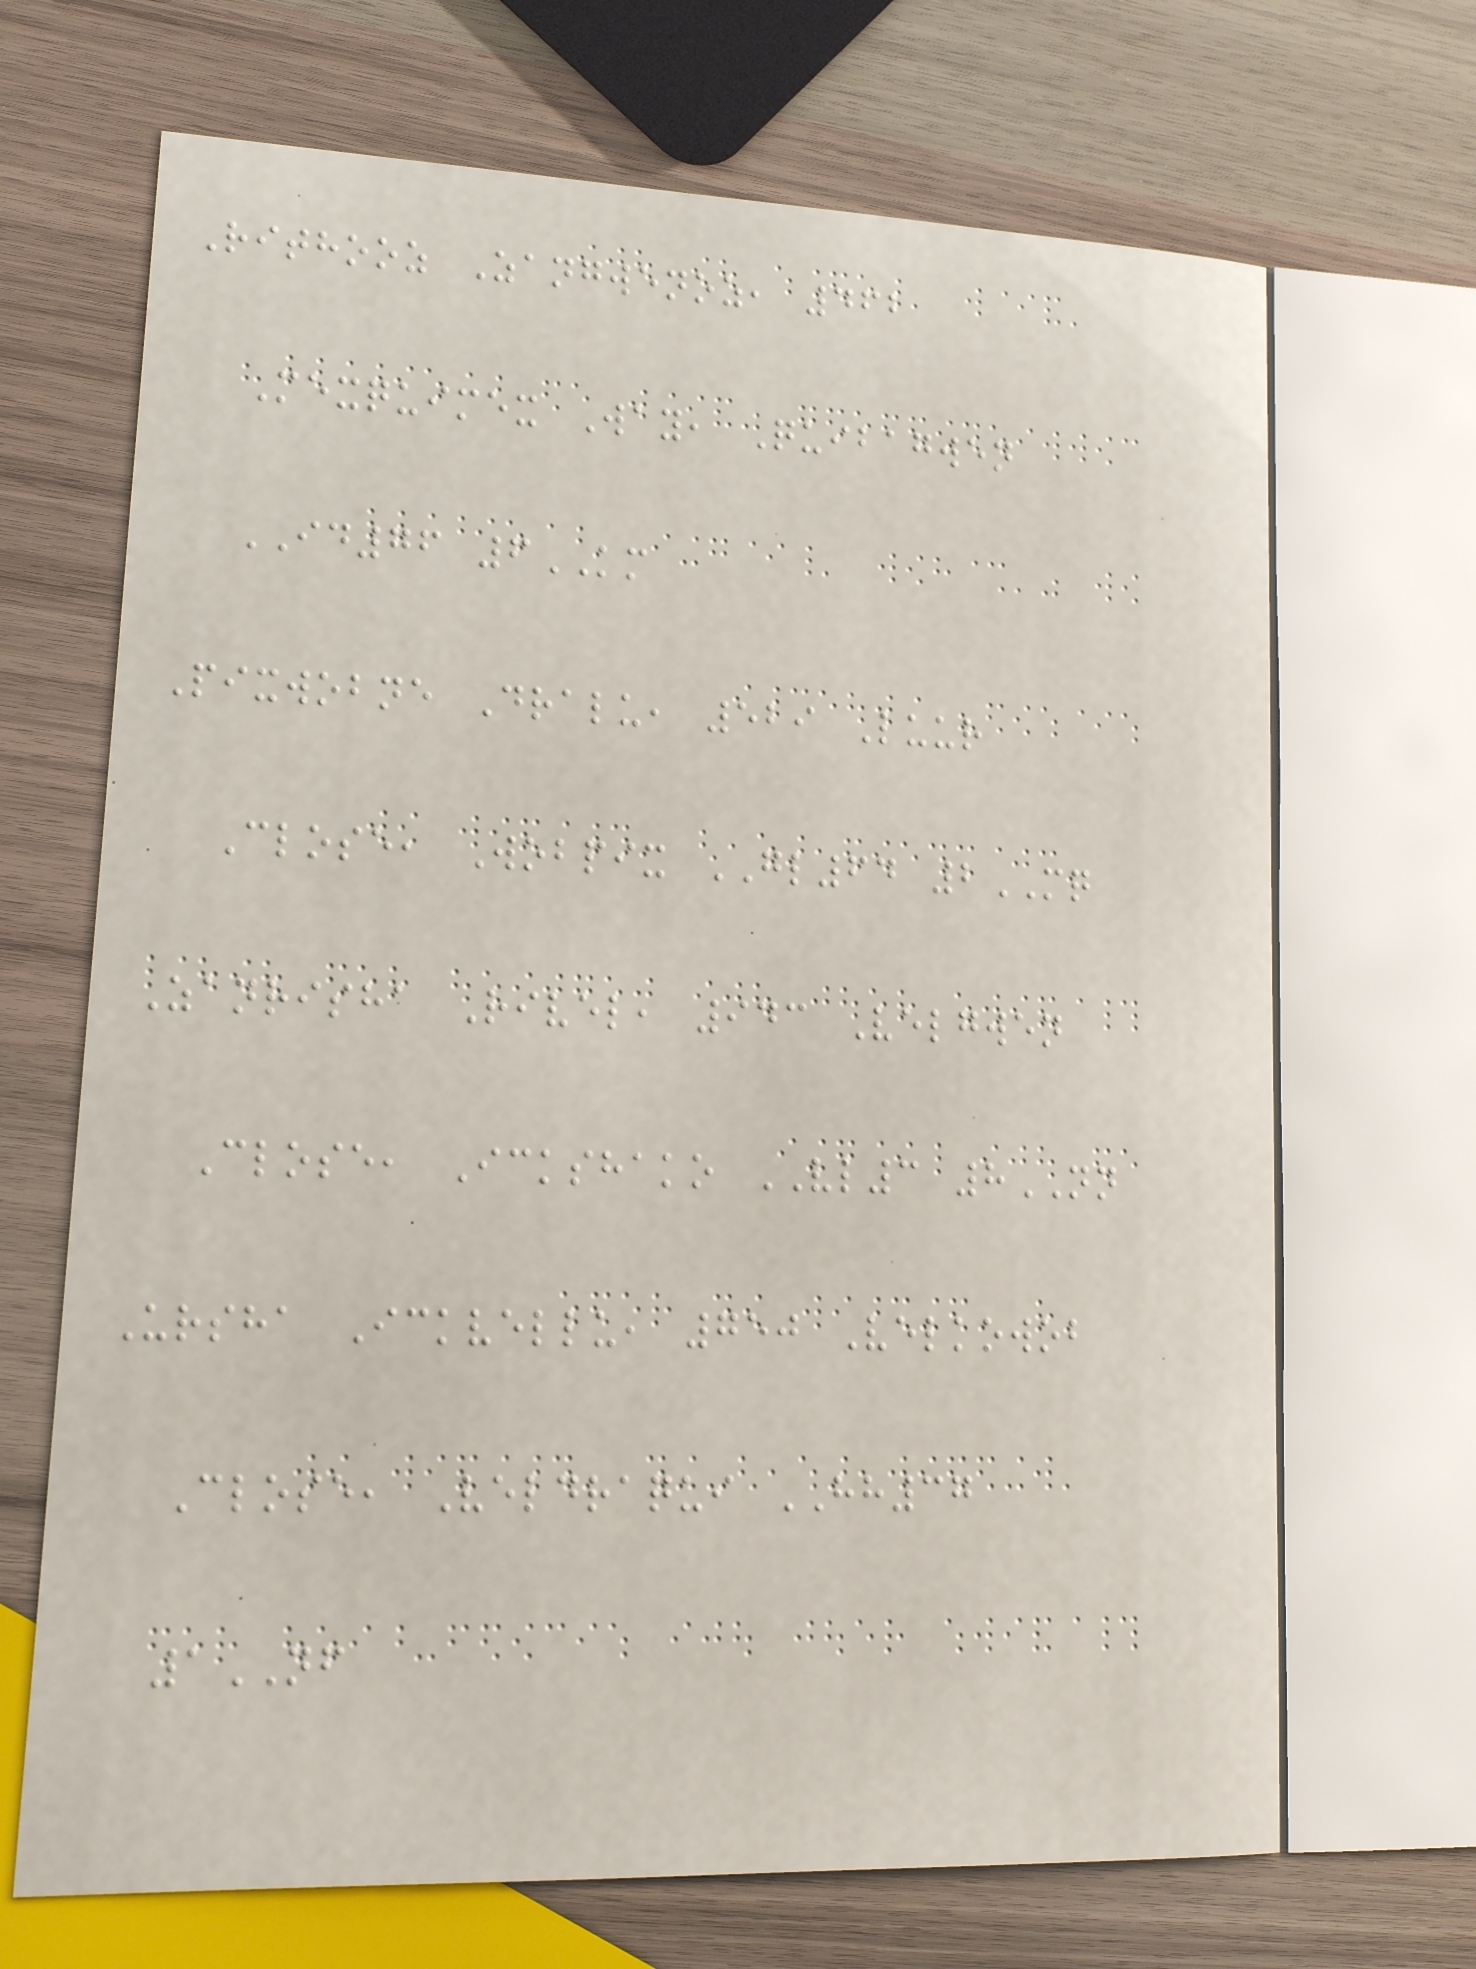Rithooz Zangwenoz, 462
Mexquimex Way, Quibagwen
ID76 6KM
Pixwobne Dralu, 529 Luur
Close, Wobpix GL64 2MQ
Zanrisha Rivel, 943 Velgwen
Close, Ickshako VL3 8NN
Ursha Ickvellu, 750 Velkowob
Close, Veldraqui HH37
1NF
